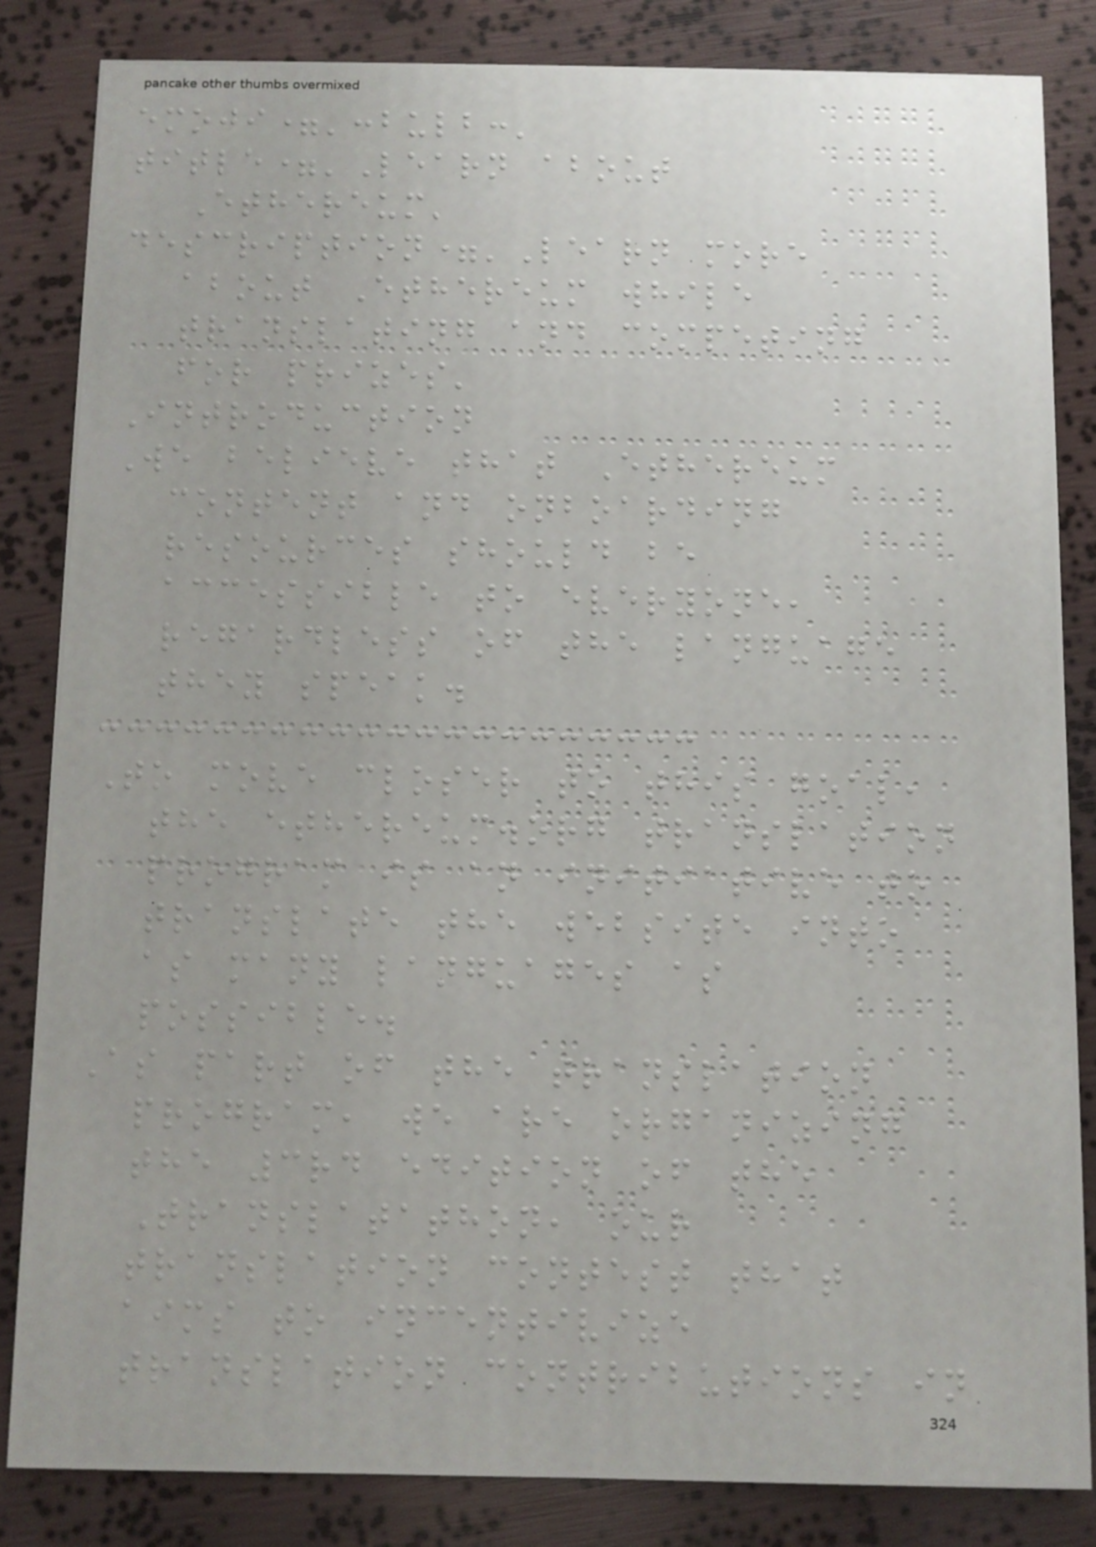emoji=':bulb:'
title='Learn about
Ethereum'
description='Learn more
about Ethereum while
translating and competing
for prizes'
Introduction
We believe that Ethereum
content and onboarding
resources should be
accessible to everyone,
regardless of the language
they speak.
To move closer to this goal,
the ethereum.org translation
program is an initiative to
translate the website into
as many languages as
possible.
As part of the translation
program, we are organizing
the 3rd edition of the
Translatathon, our
translation contest that
aims to incentivize
translation contributions in
